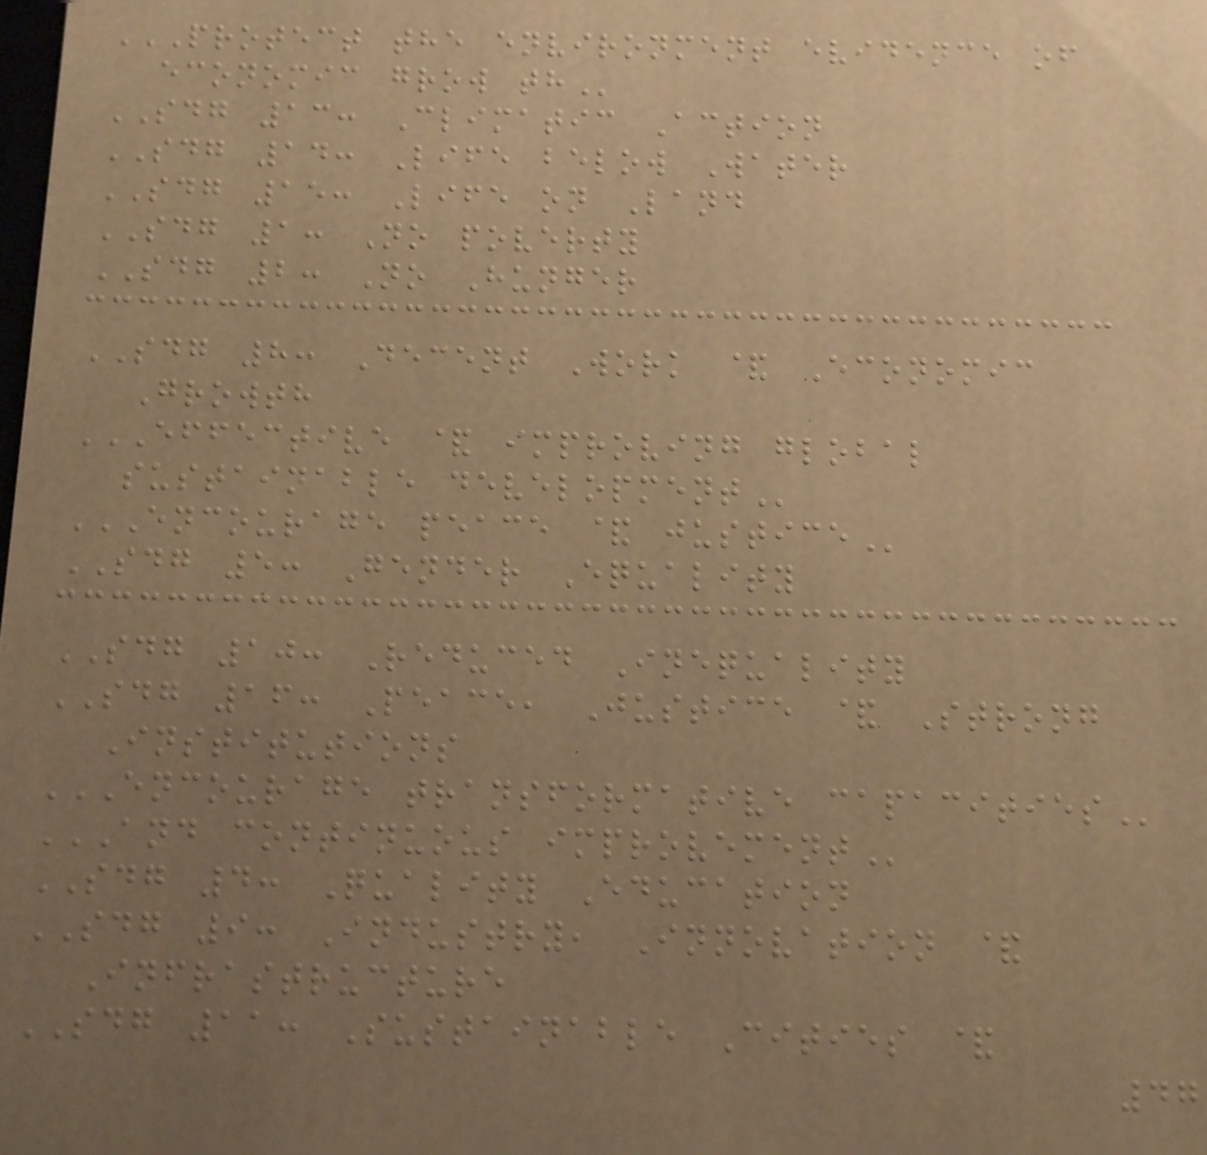PROTECT THE ENVIRONMENT EVIDENCE OF
ECONOMIC GROW TH
SDG 13: Climatic Action
SDG 14: Life below Water
SDG 15: Life on Land
SDG 1: No poverty
SDG 2: No Hunger
SDG 8: Decent Work & Economic
Growth
EFFECTIVE & IMPROVING GLOBAL
SUSTAINABLE DEVELOPMENT
ENCOURAGE PEACE & JUSTICE
SDG 5: Gender Equality
SDG 10: Reduced Inequality
SDG 16: Peace, Justice & Strong
Institutions
ENCOURAGE TRANSFORMATIVE CAPACITIES
AND CONTINUOUS IMPROVEMENT
SDG 4: Quality Education
SDG 9: Industry, Innovation &
Infrastructure
SDG 11: Sustainable Cities &
47
